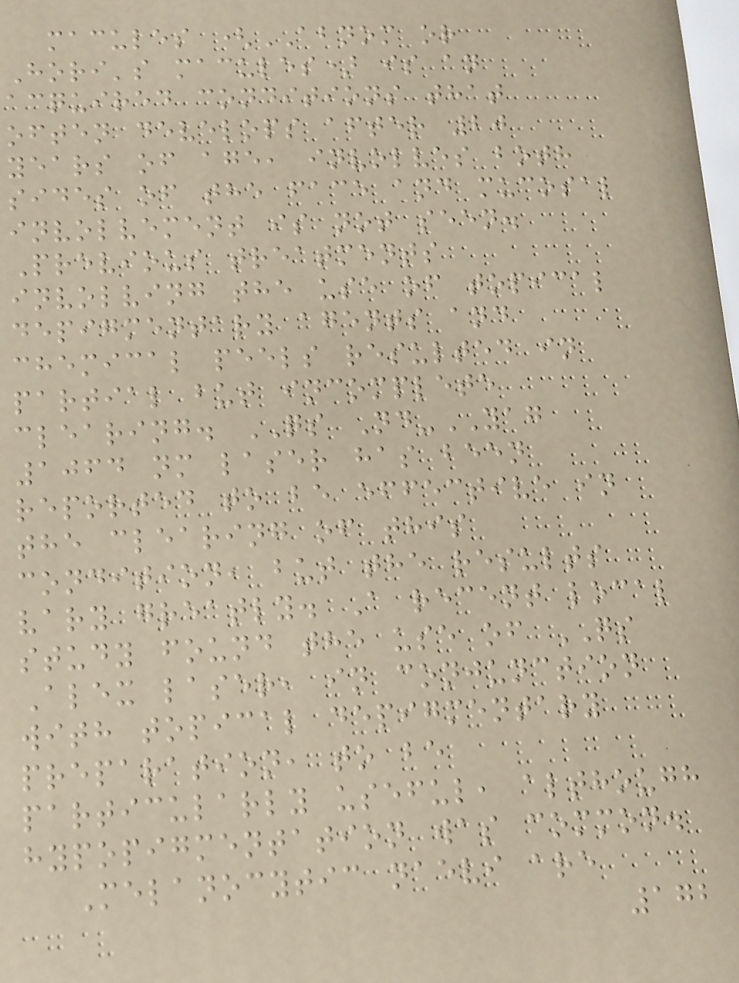macules (ABNOM or
Hori's macules) is an
acquired conditions that
often develops after 20
years of age, involves both
sides of the face and mucosal
involvement is not seen.
Previous treatments
involving the use of topical
depigmentary agents and
chemical peels resulted in
partial but incomplete
clearing. QS Nd-YAG
1064 nm laser has been
reported to be effective in
the clearing of this
condition, but the results
vary greatly. A recent local
study found the use of QS
Alex laser, in conjunction
with topical depigmentary
preparation, to be
particularly useful, although
hypopigmentation was common.
Melanocytic naevi are
172
